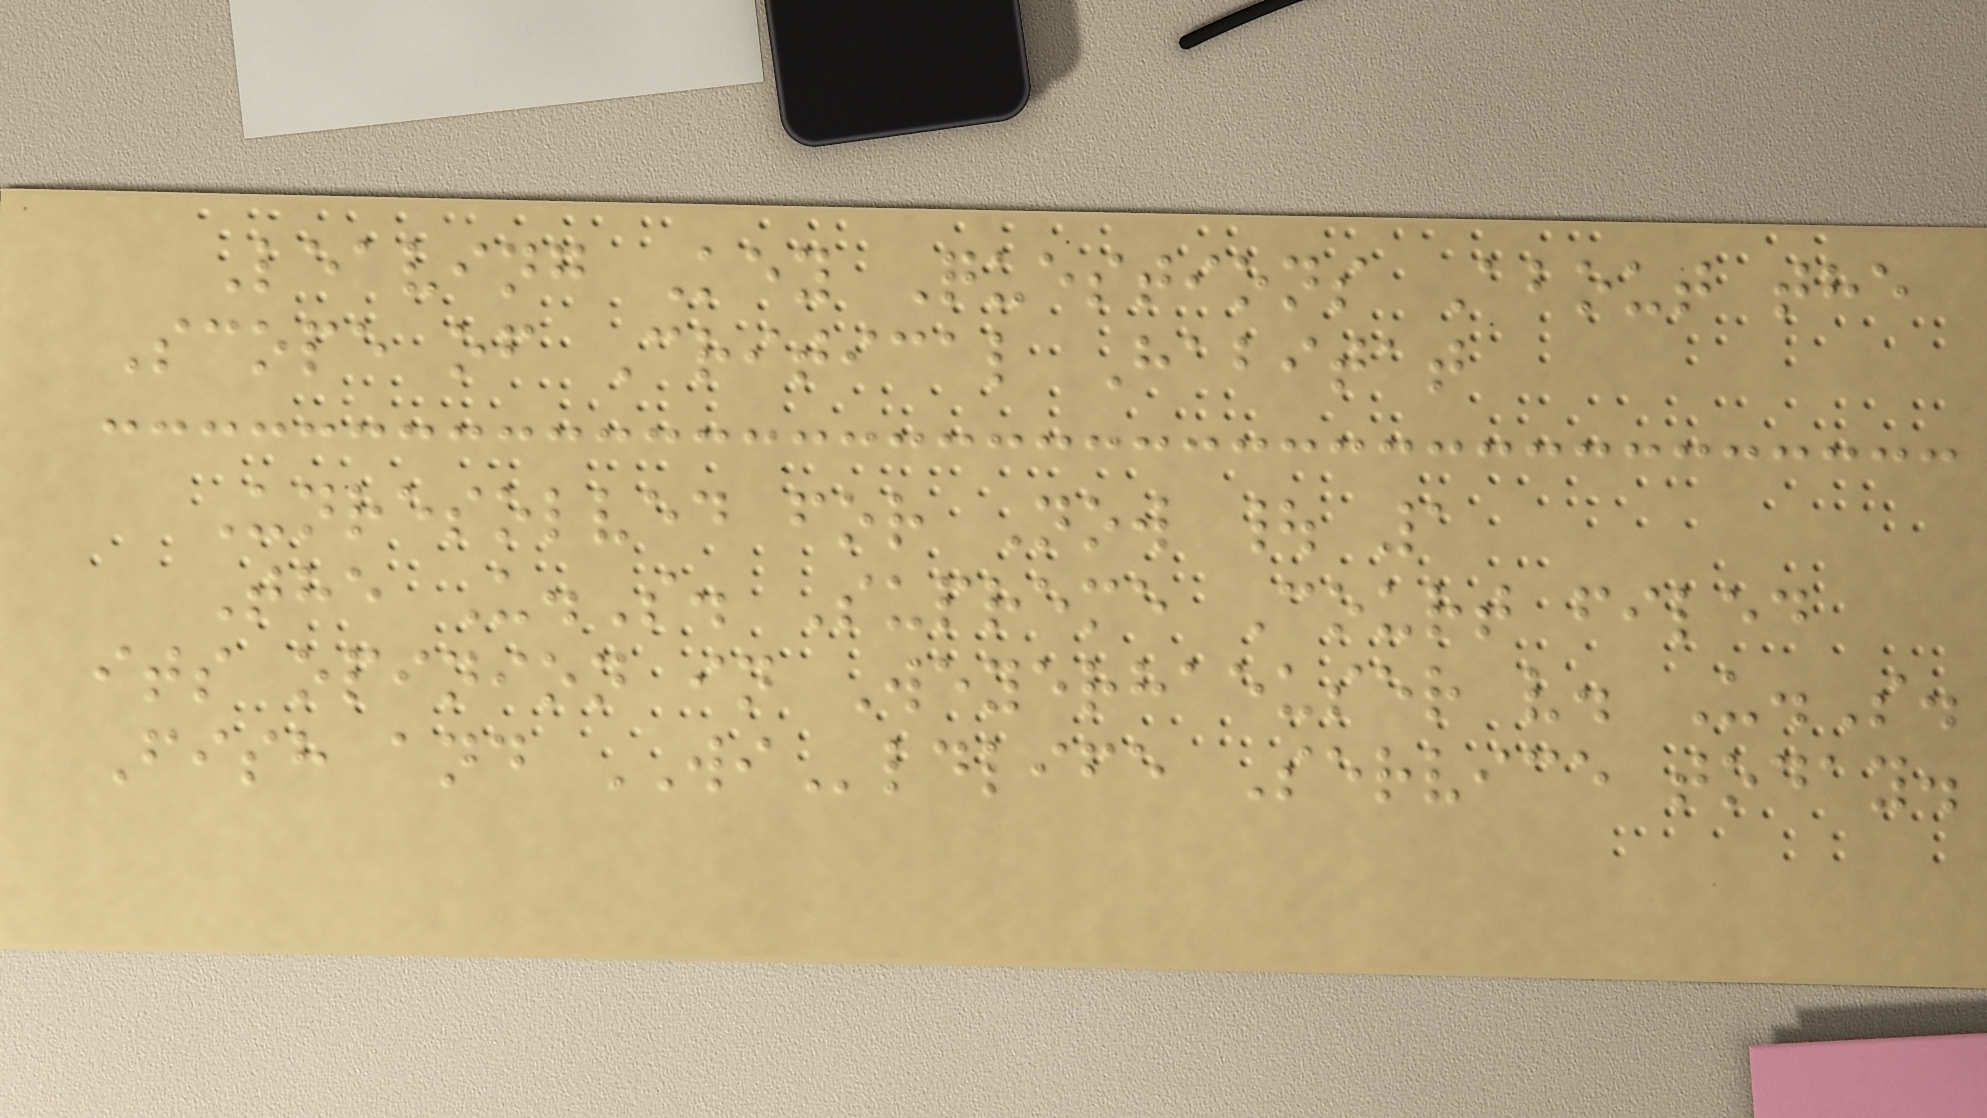Leaving Key Questions About the
Scope of Critical Habitat
Unresolved for Now | 1
The U.S. Supreme Court filed
its opinion in Weyerhaeuser v. U.S.
Fish and WIldlife Service today.
